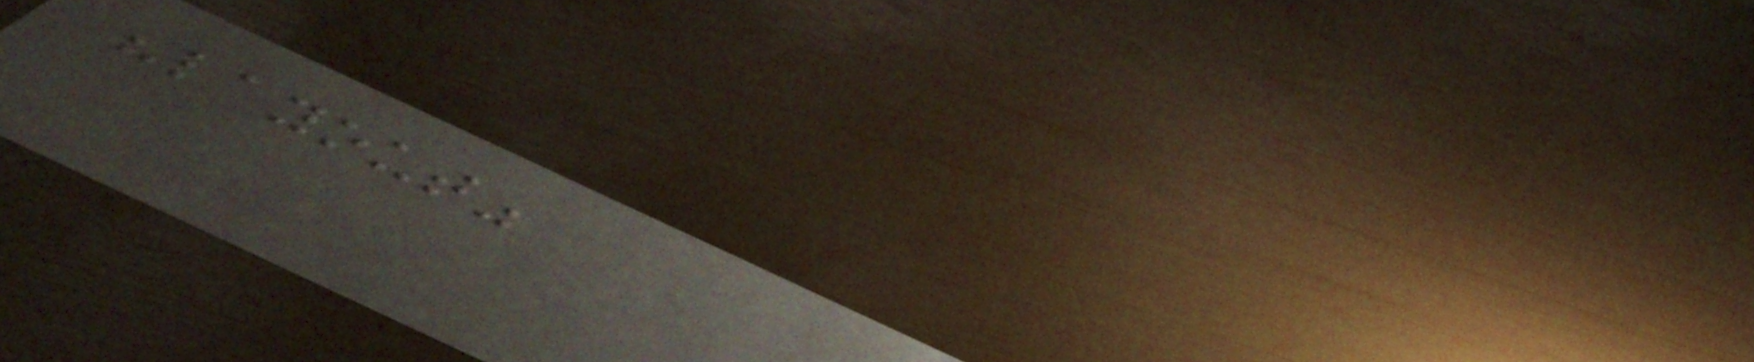"layout"
